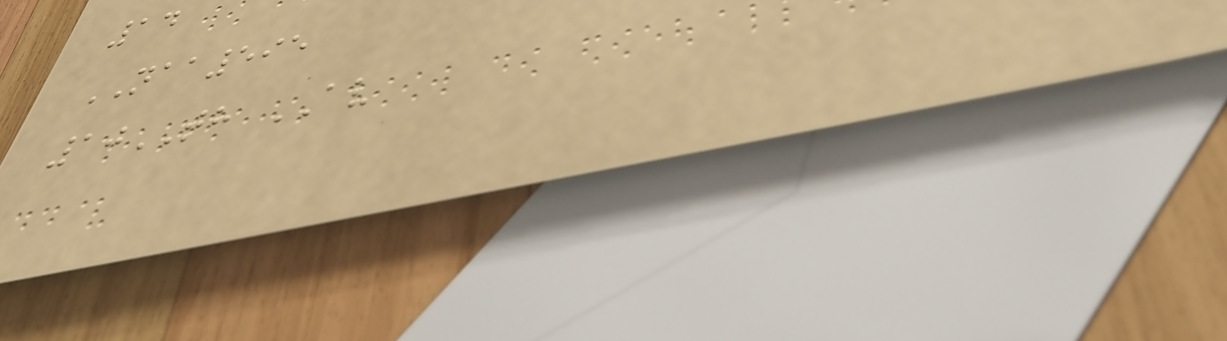14
NAA595
10TH AV
